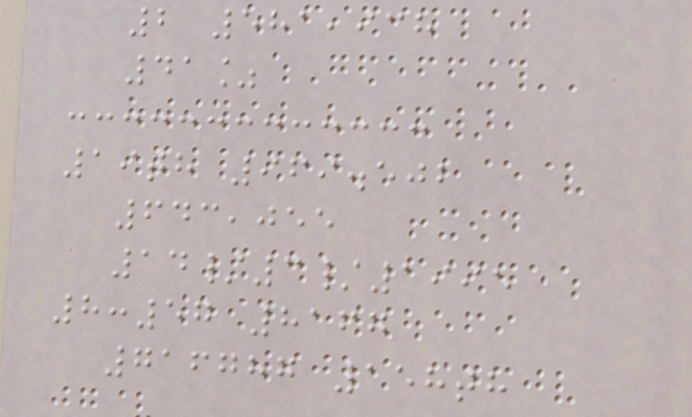2 581,938
41%
19th 969.502
643,055
14/3/1995
8:57 8167
716787 158th
